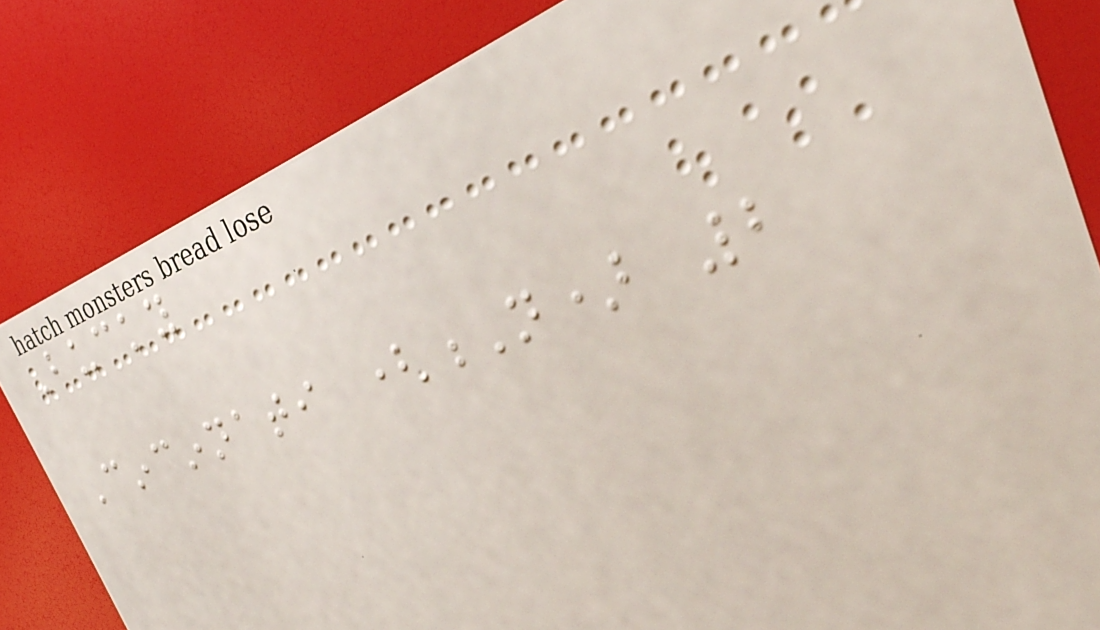Bucky
Cincinnati (N) 2
